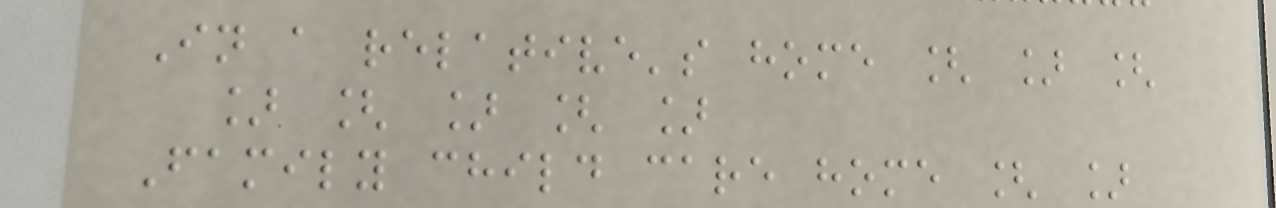In a relative's home [ ] [
] [ ] [ ]
Family child care home [ ]
